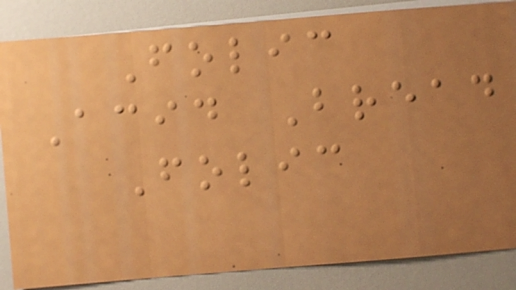Folic
Acid Bread
Folic
